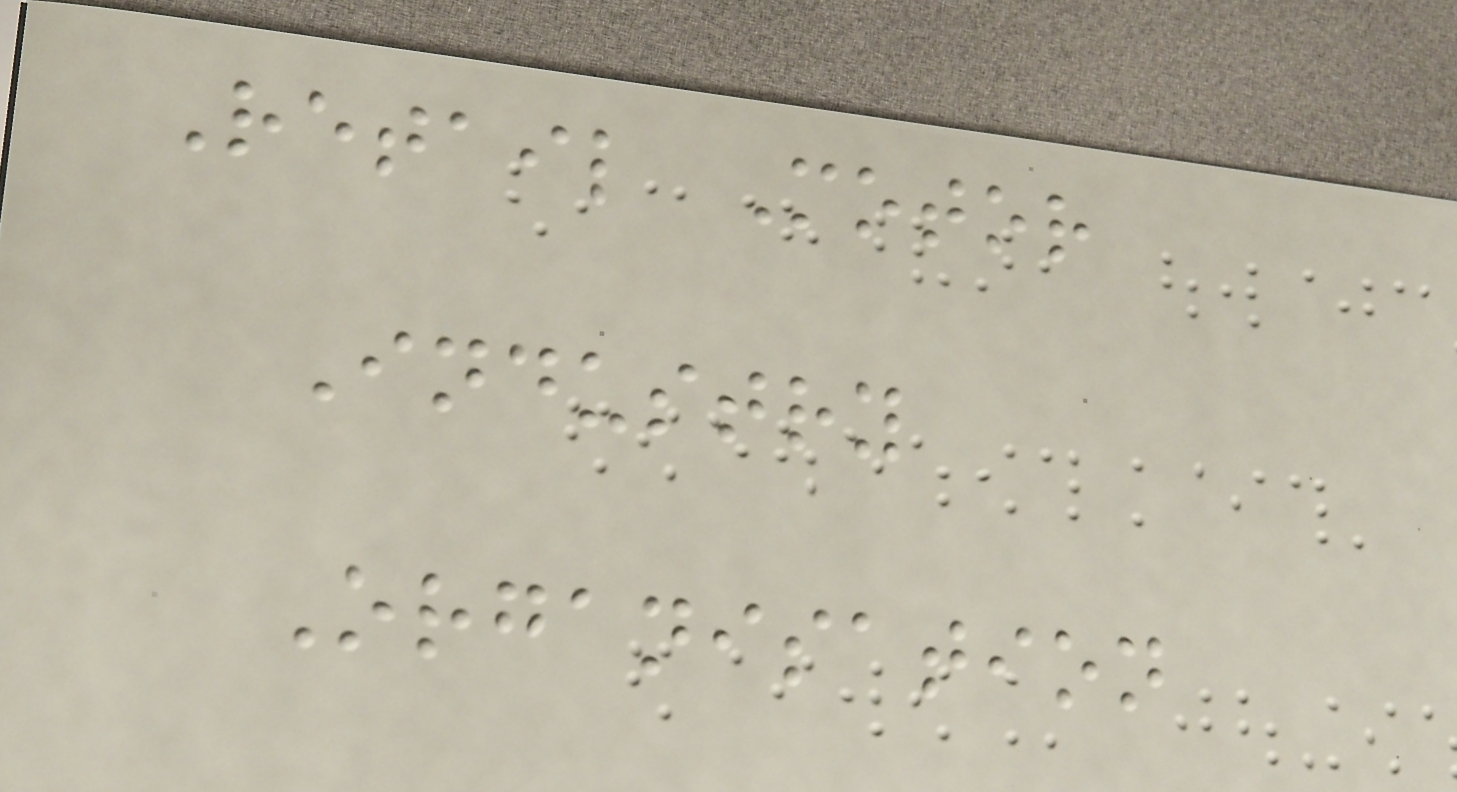Retail Motor
Industry
Organisation
